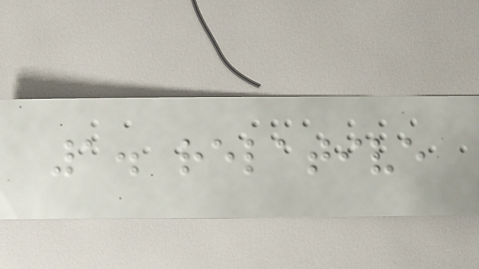1. relative
